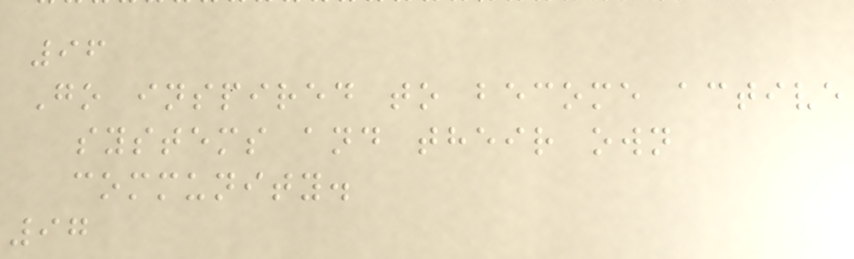96
Go inspired to become active
systems and their own
community.
97
